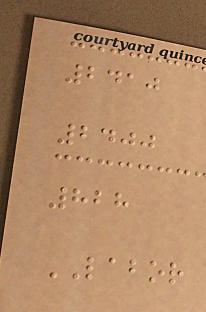2410
2400
828
LABOR
